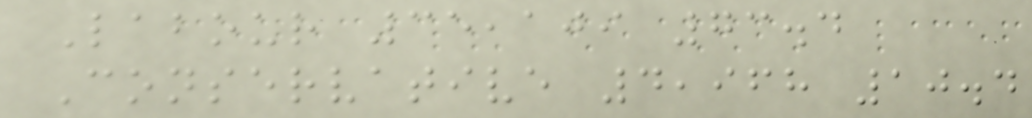Labour 35,109 73.4
Conservative 4,968 10.4
